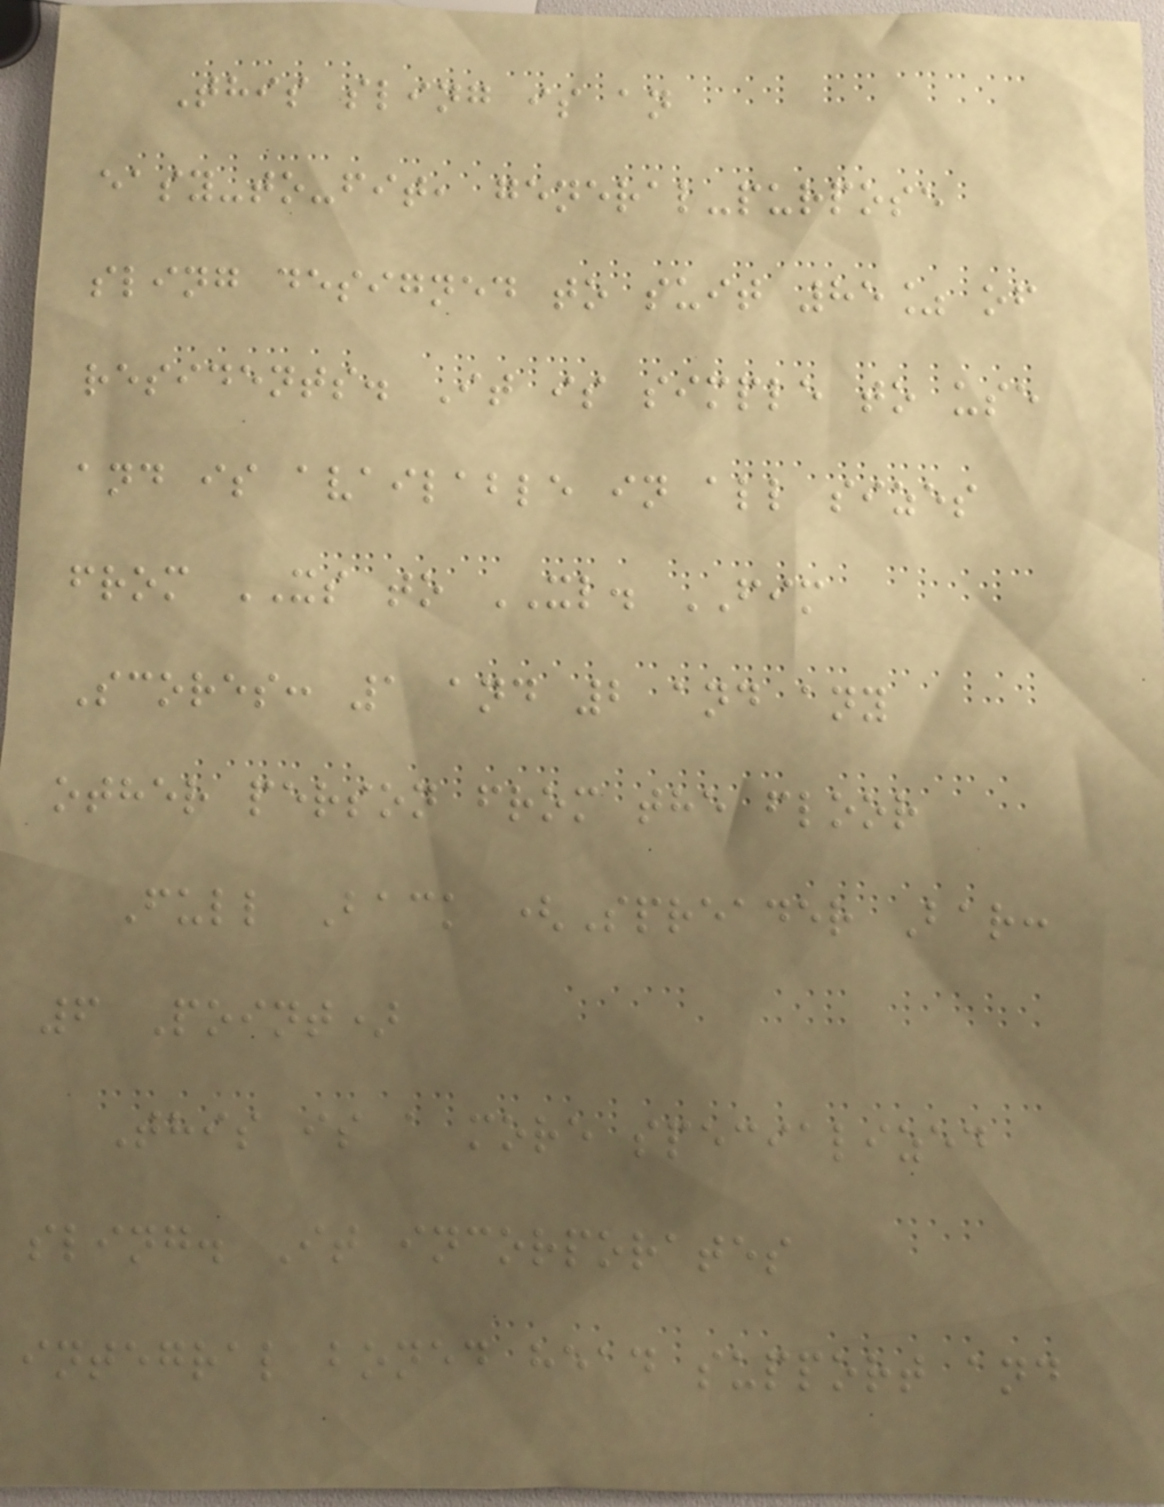This sling is an
easy-to-fit, general-purpose
sling designed to suit 85% of
residents. It is simple to use
and is available in all sizes
from XS to XL. FIM
Scores: 1 and 2 and any
other person from the floor
Full Back (Spreader Bar:
6 Point)
This is a more specialized
sling. It incorporates
integral boned head support and
